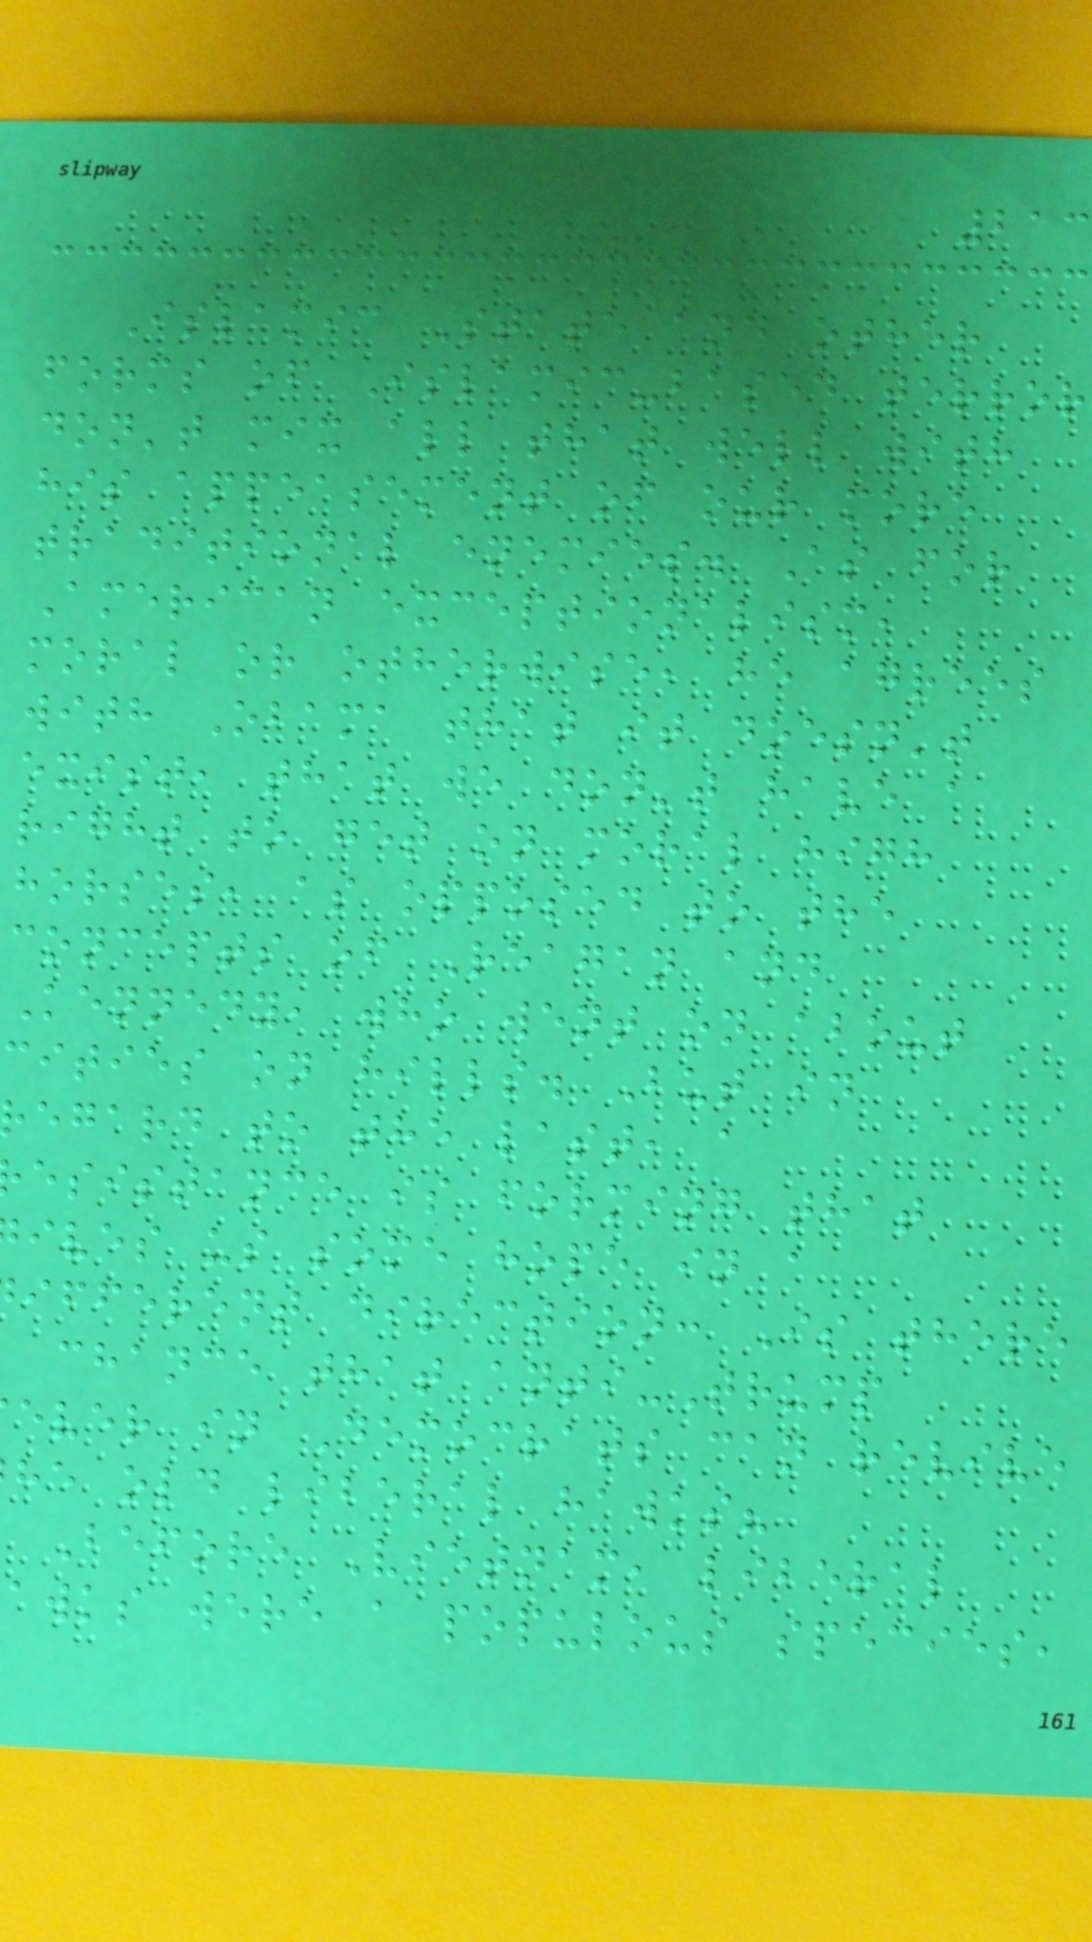213
Islamic State and other
forms of Islamic-based terror
don't mix all that well with
his appeasement of our more
traditional enemies. As for
American exceptionalism,
moral or otherwise, he agrees
with Obama that it doesn't
exist, that we don't have a
right to get on moral high
horses, as opposed to the
concepts of Reagan and
Kennedy, who went on about
cities on hills. But in
egard to the last, a
esistance is forming that
ives us some hope in a
ifferent direction: Is there
chance that anti-Trump
ever in Democrats can revive
he old liberal hawks?
Before Vietnam, liberal
awks were a populous species,
